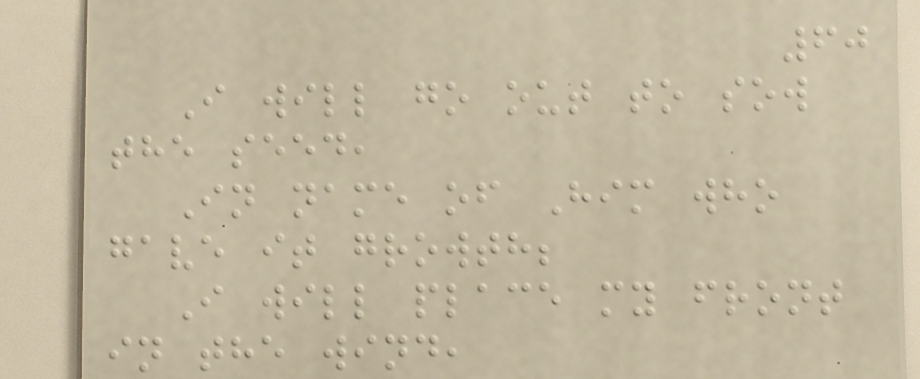60
I will go out to sow
the seed,
In name of Him who
gave it growth;
I will place my front
in the wind,
